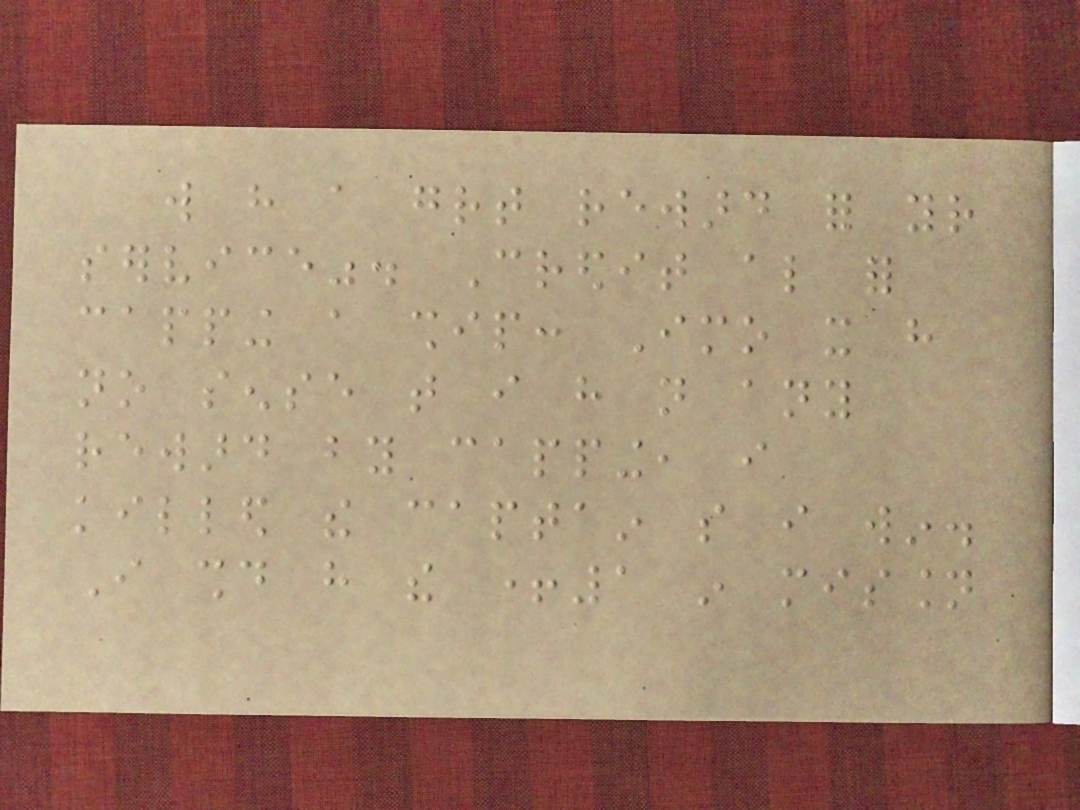will have a great reward for your
service". Credit also for
capping a ship: Imo it have
no sense that i have not any
reward by capping, i
killed the captain so i win.
I should have the +1 in mission
